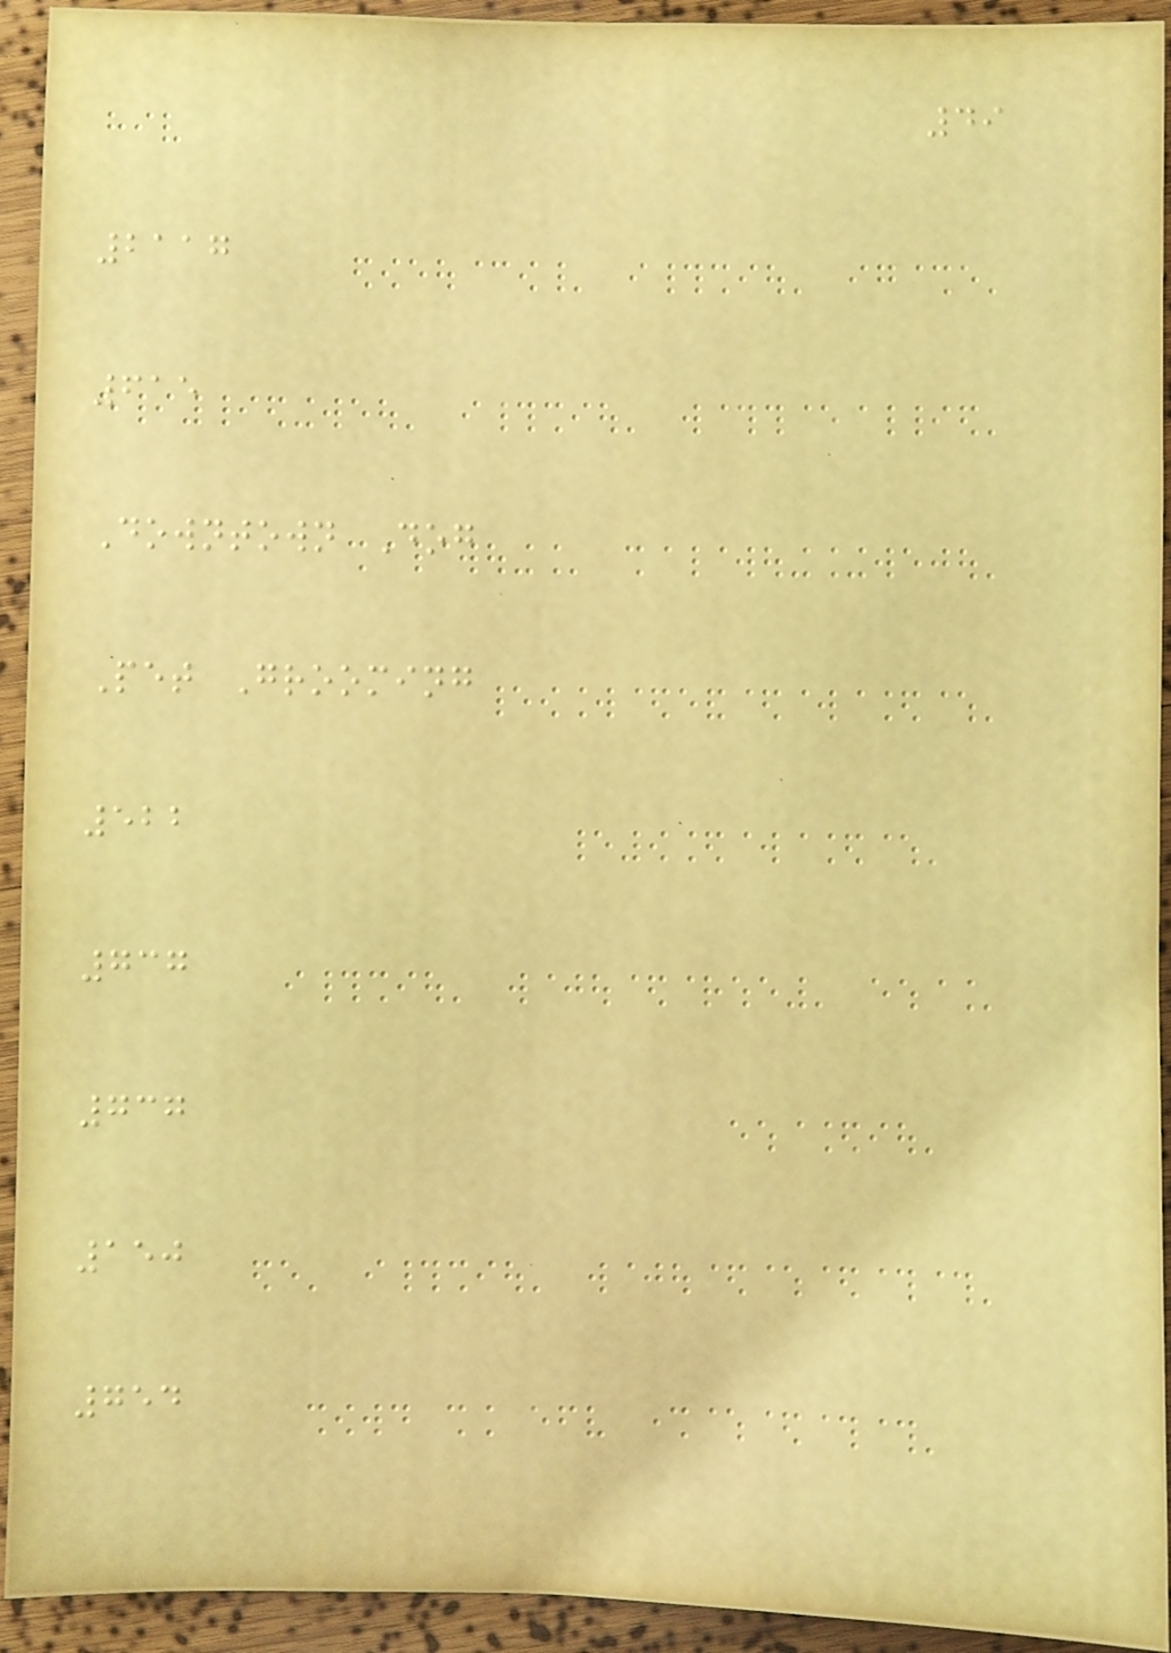49
2117
615
Downtown Dog
Pet Grooming
522
737
737
150
754
